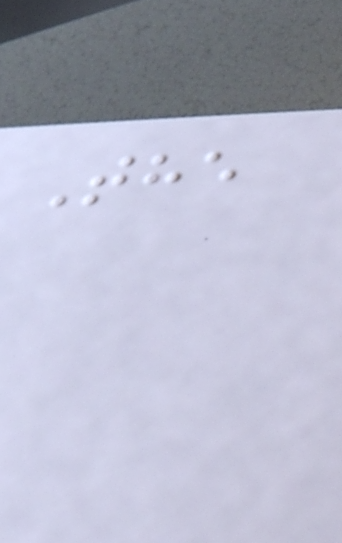The
